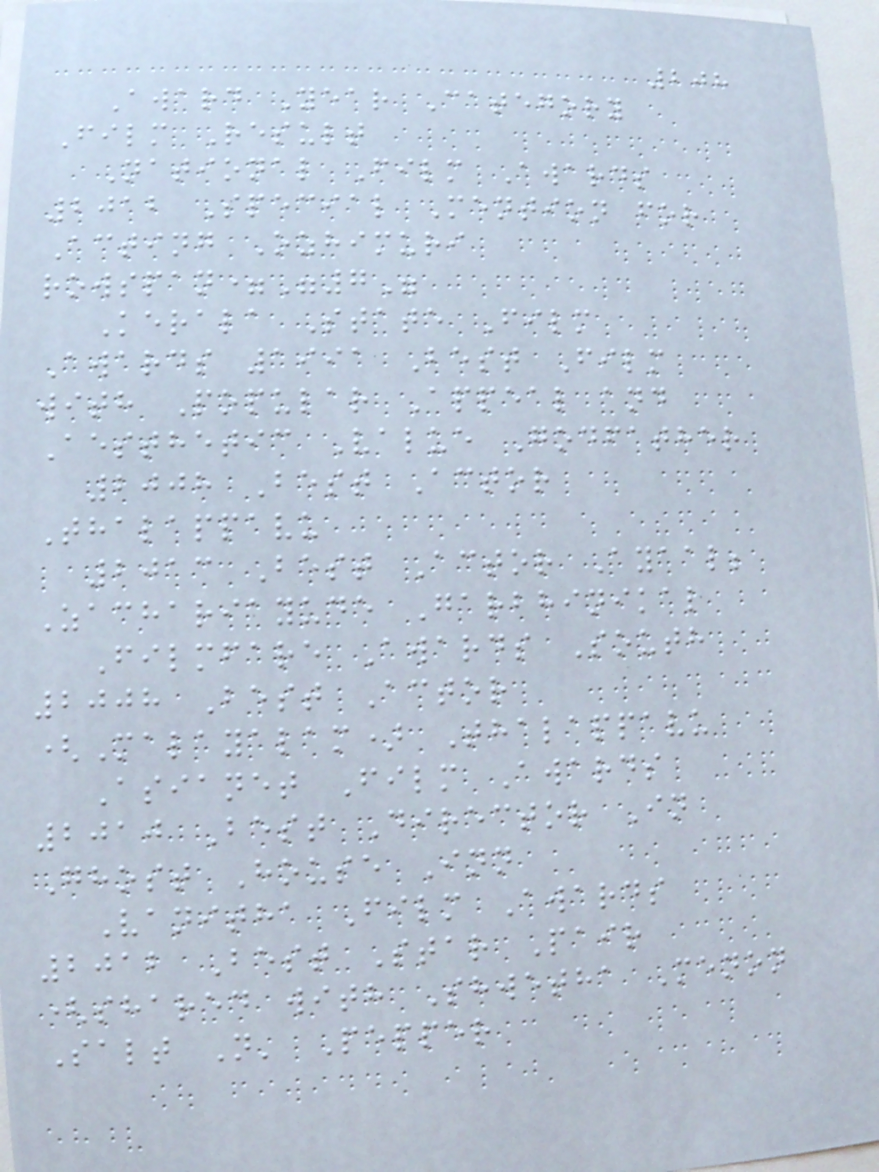208
Award Year Category
Film Result
National Film Awards
2012 Special Mention for
Acting Ozhimuri
rowspan="7"
Kerala State Film
Awards 1991 Best Film
with Popular Appeal and
Aesthetic Value Godfather
2008 Best Actor
Thalappavu
2013 Best Actor Ayaal;
Zachariayude Garbhinikal
Filmfare Awards South
2008 Best Actor
(Malayalam) Thalappavu
Asianet Film Awards
2010 Best Director In
Ghost House Inn
Vanitha Film Awards
2012 Best Star Pair
(shared with Shwetha Menon
Salt N' Pepper
